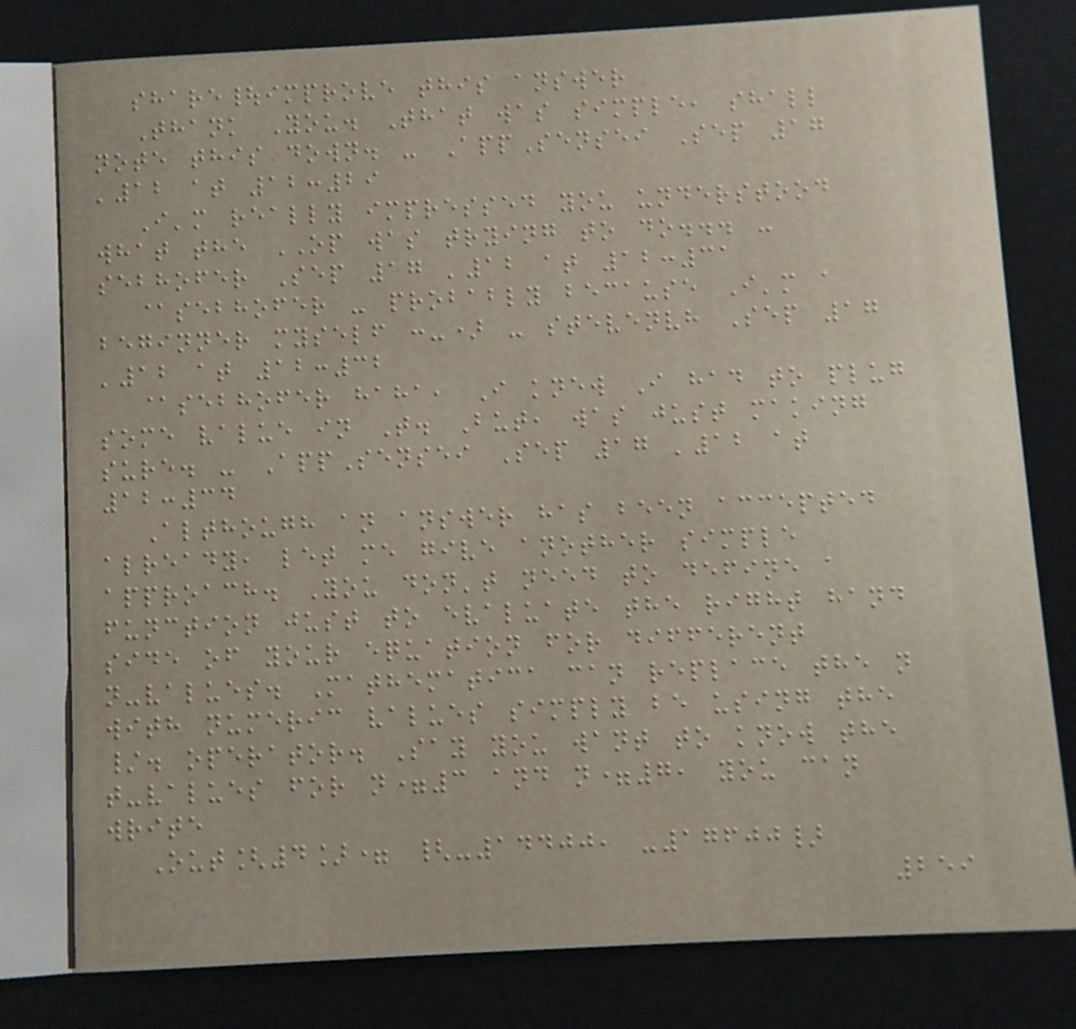share|improve this answer
Thank You. That was simple, shall
note this down. - AppSensei Sep 17
'12 at 12:29
I'm really impressed you understood
what the OP was trying to do... -
sebhofer Sep 17 '12 at 12:31
@sebhofer - probably because I'm a
beginner myself :-) - stevenvh Sep 17
'12 at 12:32
@sebhofer haha, I knew I had to plug
some value in T. But, was just making
sure. - AppSensei Sep 17 '12 at
12:34
Although an answer has been accepted
already, let me give another simple
approach. You don't need to define a
function just to evaluate the right hand
side of your equation for different
n-values. Mathematica can replace the n
with numeric values simply be using the
/. operator. Say you want to know the
t-values for n=3 and n=7, you can
write
Out[4]= {-14400, -17600}
259
